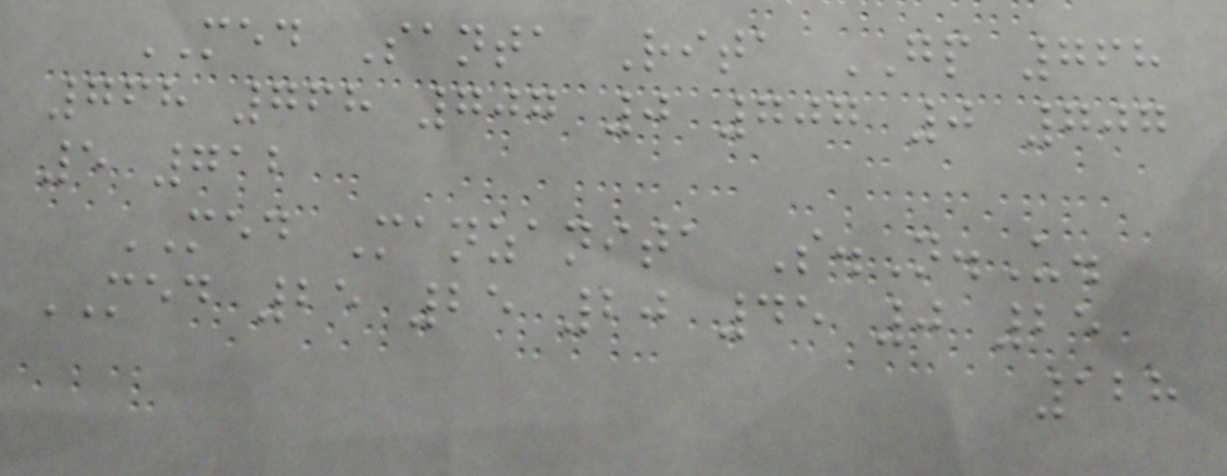MED Santa Rita GP 768
768 768 707 0 707 0 707
5 712
MED Manzanita S.N.U.
MED 25 25 20 45 0 25
128
